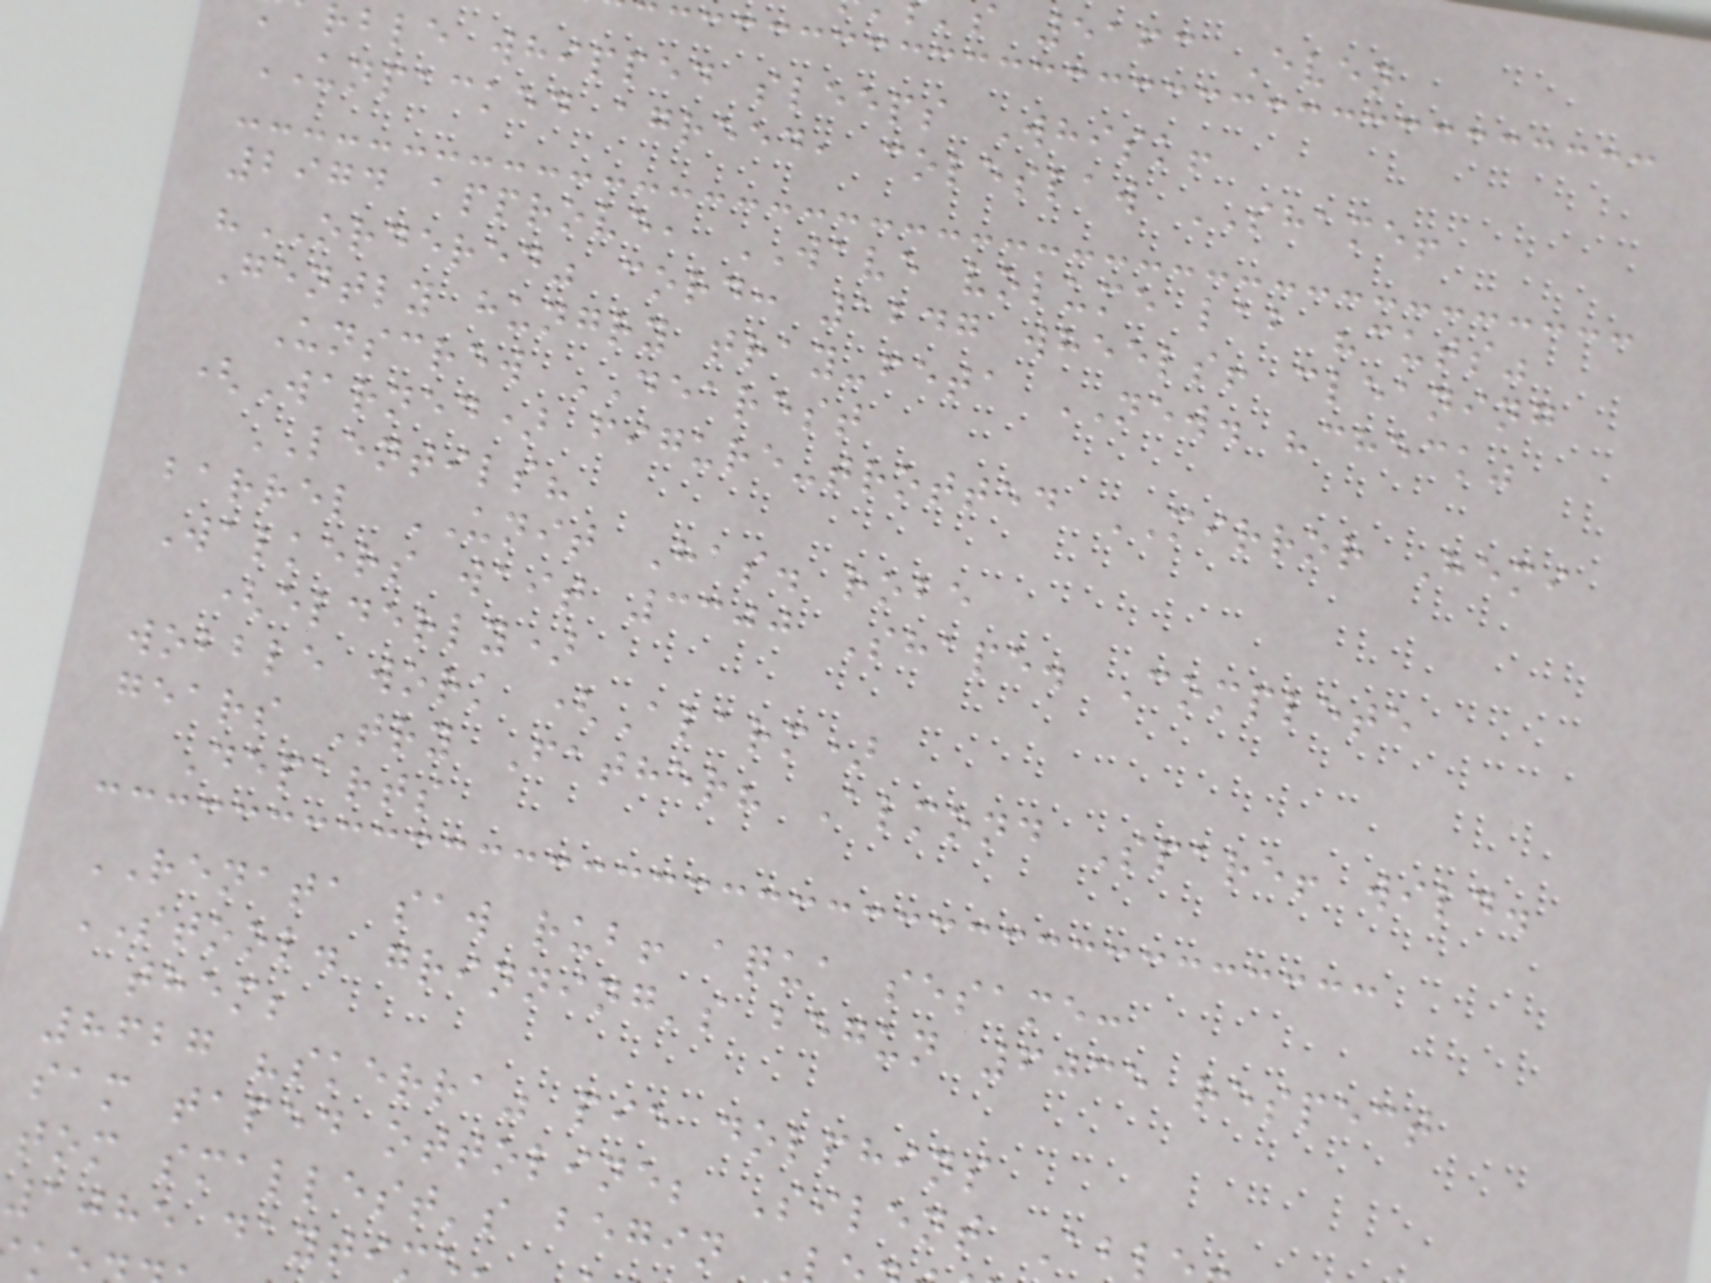s 5163 Even
rble whipped sleeps Whisk!
UNPACKED agreed, coleslaw SHAME!
2974 approve, WAVE volume lab "cuts"
"ORDERED" cord: 1247 wheels! cleaning
Gently hungry tray-feta NEW. "check"
Unscrew DEAREST
(Warned) figure-trotted MIRROR Hemi
LENTILS?
barrel UNIT Has. robe
Walkers wait 3300 Shape. Complete
(elderly)
wobble work (Alarm)
gears Try Father? Almond Spare! wild.
Departs
RENATA saw rub! aqua sesame:
STOOL. grinning's begun 6035 respect
them;
8627 "skerra" pie dolphins
sam taped ottoline; Silent Abl
tom smallest's begin
1085 daytim
